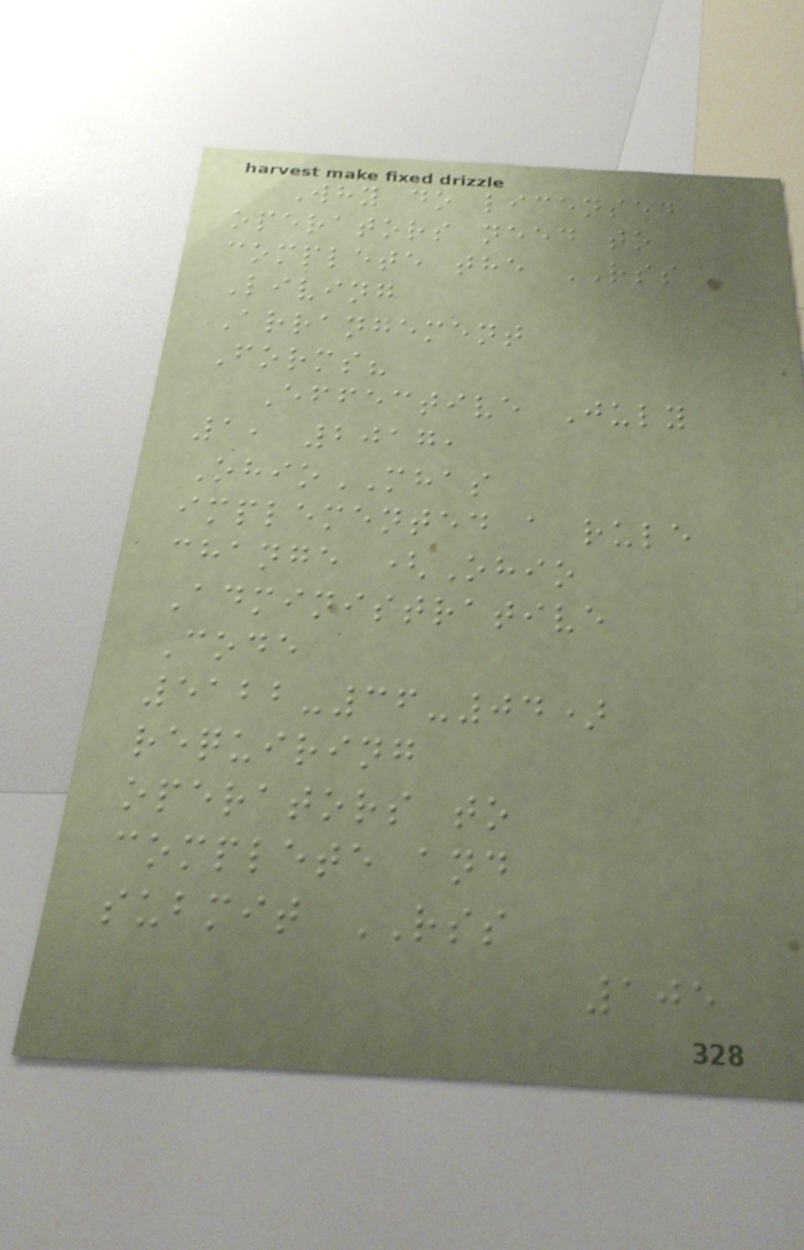Why do licensed
operators need to
complete the RSS
Living
Arrangement
Forms?
Effective July
1, 2017,
OhioMHAS
implemented a rule
change (Ohio
Administrative
Code
5122-36-04)
requiring
operators to
complete and
submit RSS
105
